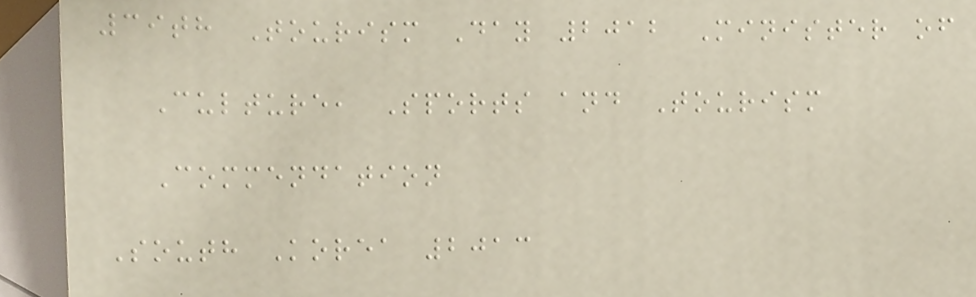39th Tourism Day 2012 Minister of
Culture, Sports and Tourism
Commendation
South Korea 2013
